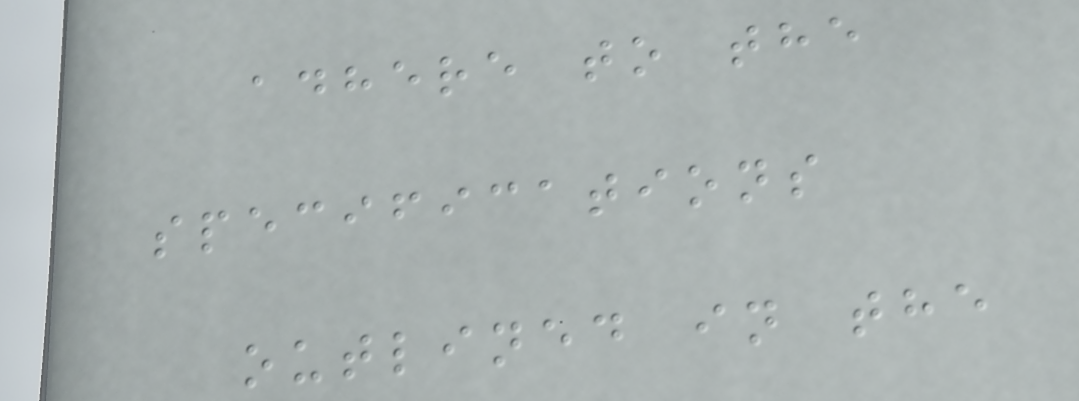adhere to the
specifications
outlined in the
